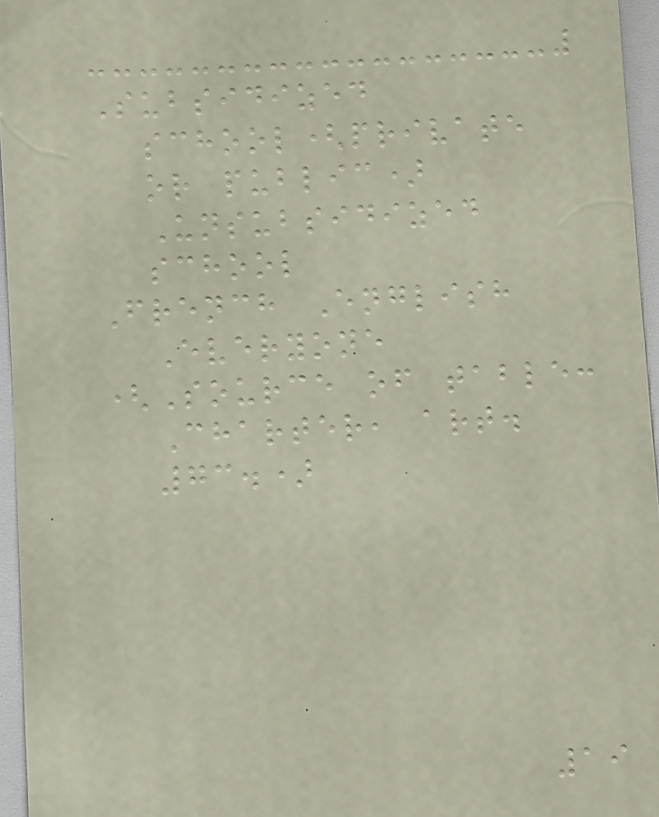Subsidized
school(private
or public)
Unsubsidized
school
French English
Everyone
(Source of table:
Charter, art.
73.)
19
